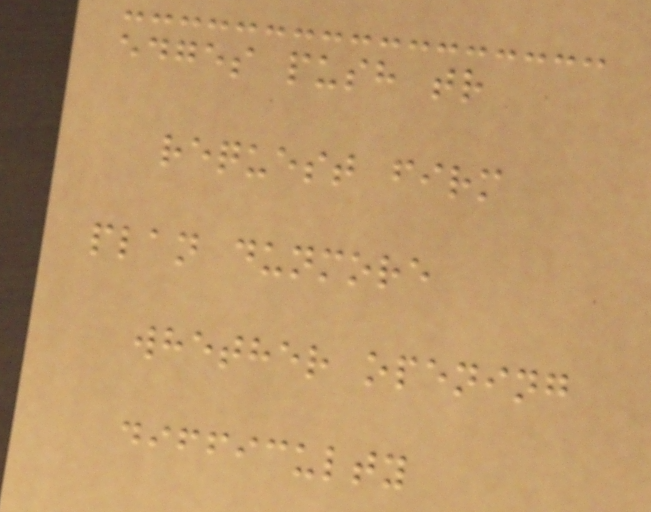edges push tr
request firm
plan dunmore
whether opening
difficulty
